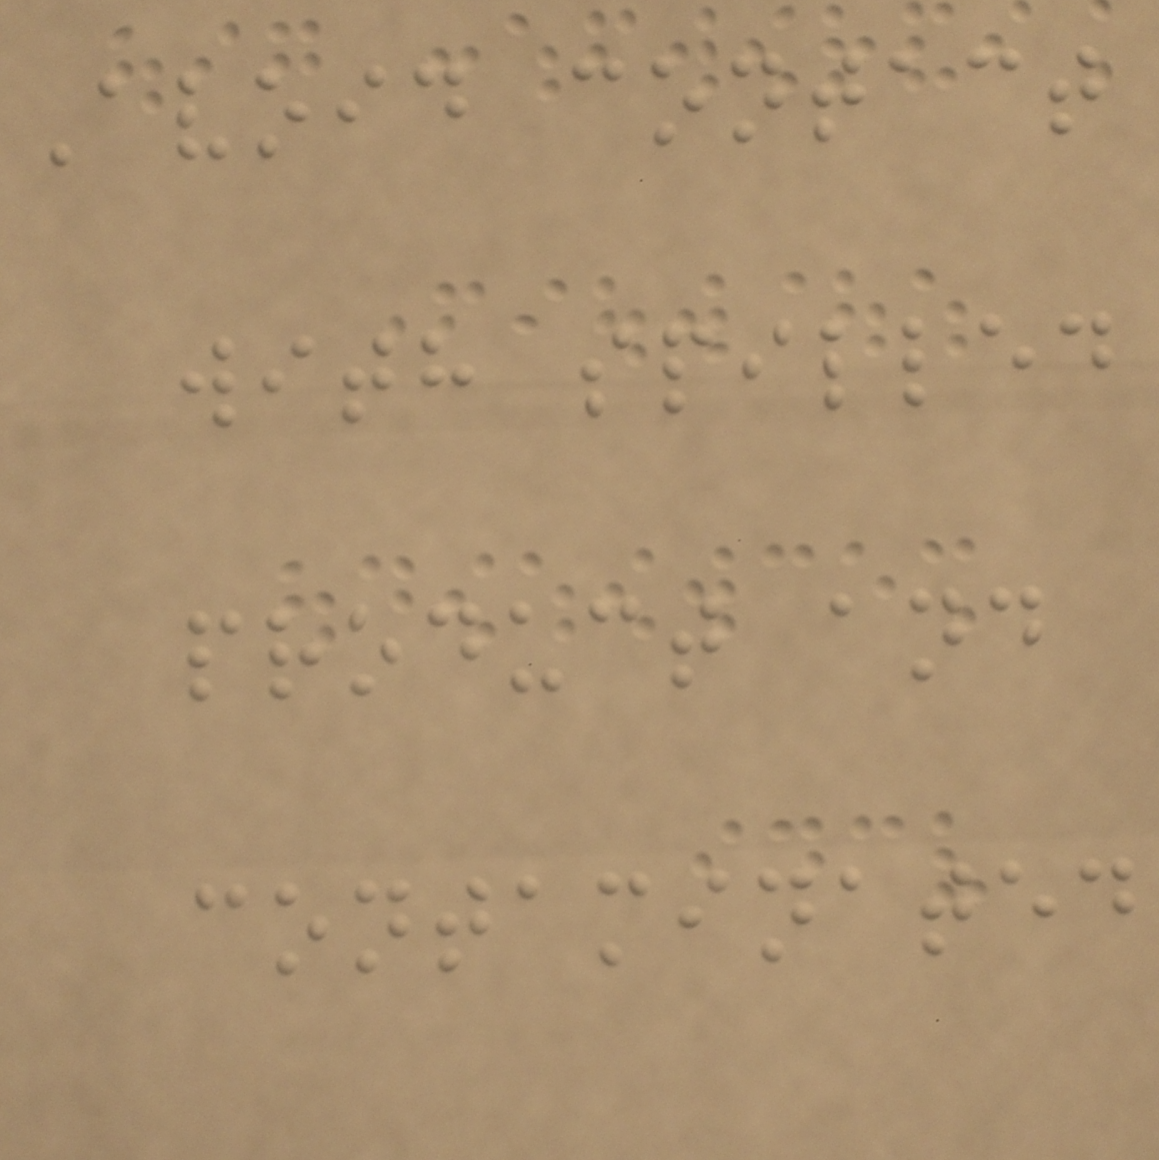Avoid contact
with spilled
product and
contaminated
